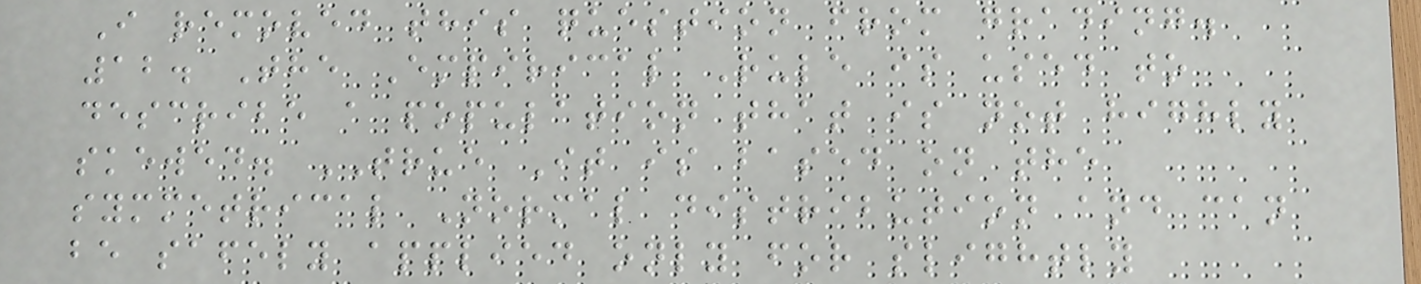I removed this question from grading.
12. The Empirical Rule is used to
describe a population that is not highly
skewed. TRUE It is based on the
symmetrical Normal distribution and can
be safely applied only for slightly
